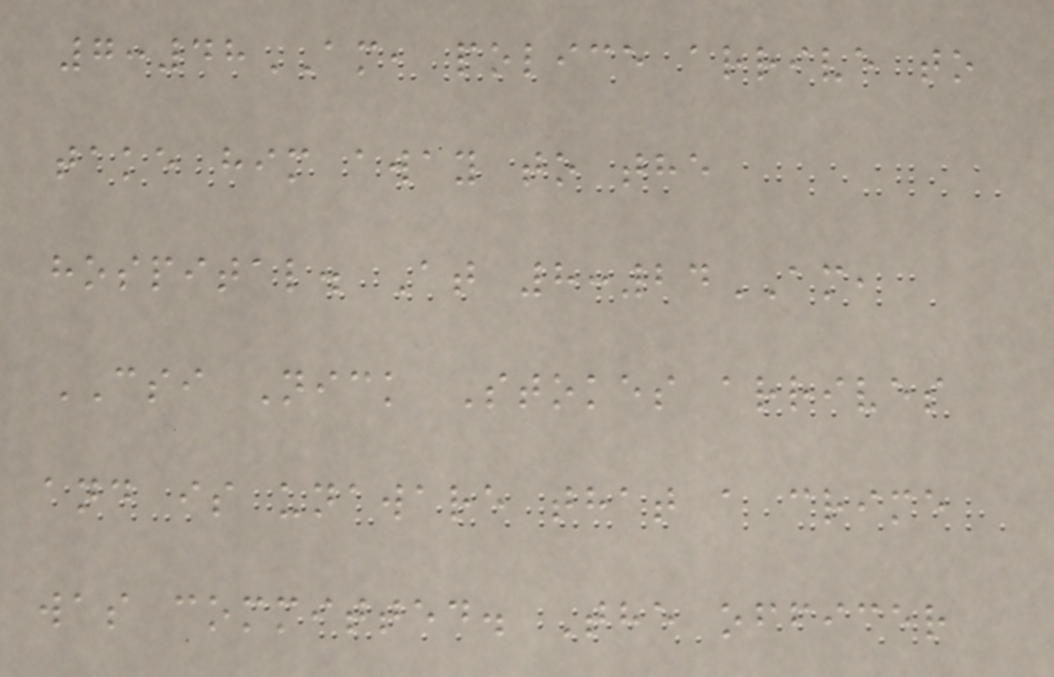7:48AM, police arrive to
take him away to the
hospital. At 8:24AM,
CSI Nick Stokes arrives
and is unaware that a crime
was committed. The officer
